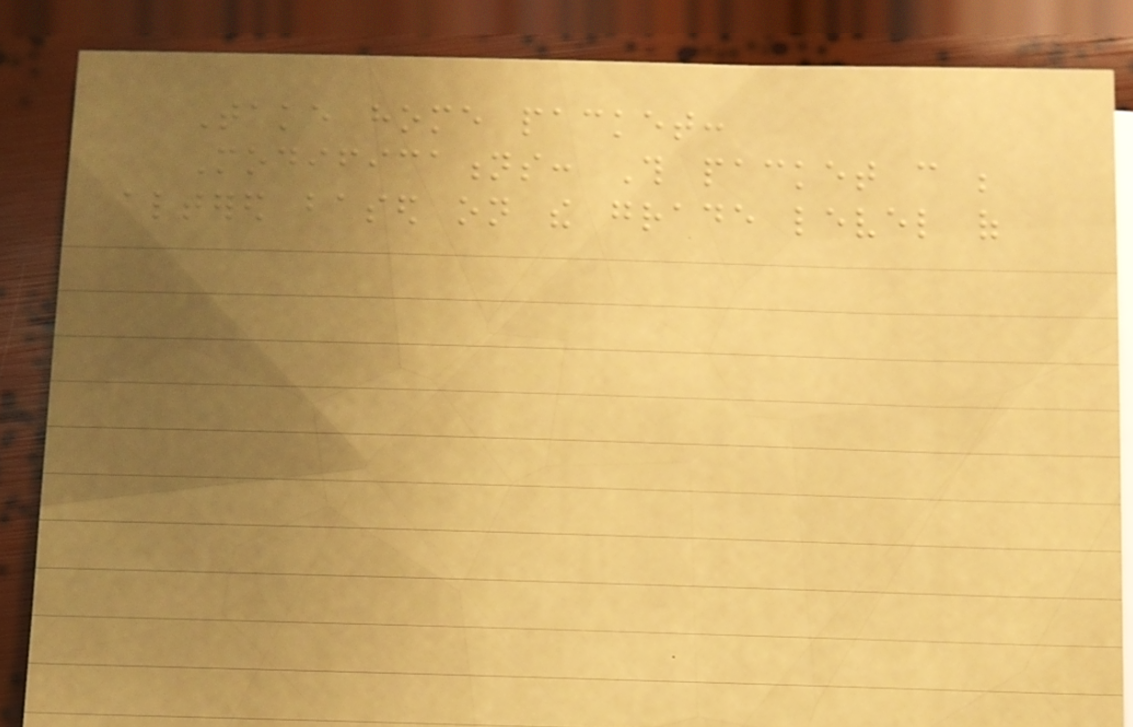Take home packet:
Modifications: This packet can be
altered based on the grade level of
